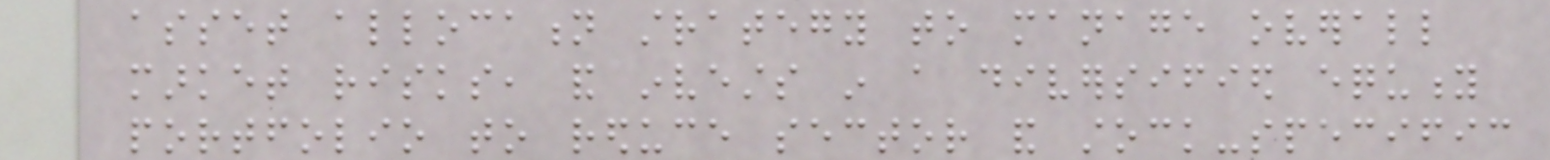asset allocation strategy to manage overall
market risks, and invests in a diversified equity
portfolio to reduce sector and stock-specific
